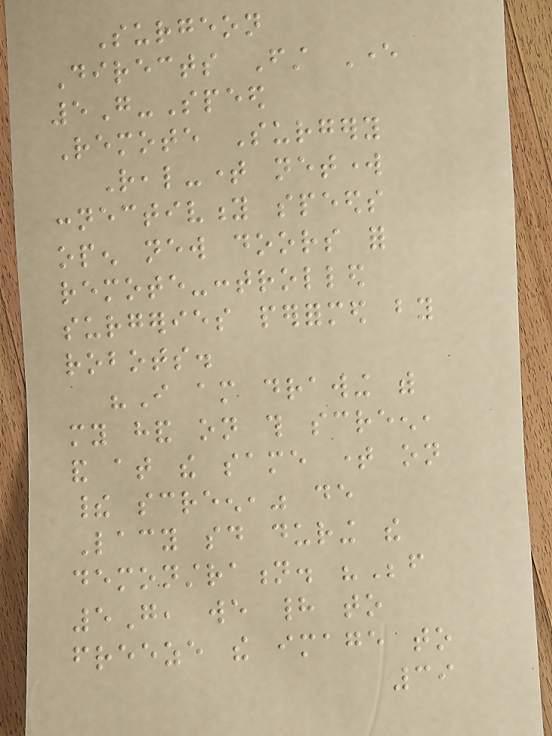Surgeon
Directs First Ever
5G-Speed
Remote Surgery
Real-time network
connectivity speeds
open new doors for
remote-controlled
surgeries performed by
robots.
"I am drawing with
my hand on this screen,
and at the same time on
their screen," de
Lacy said during the
demonstration. "Before
5G, we had to
freeze the image to
39
